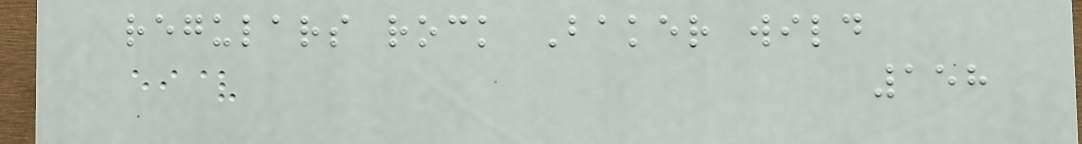regulars rock Baker wild
158
